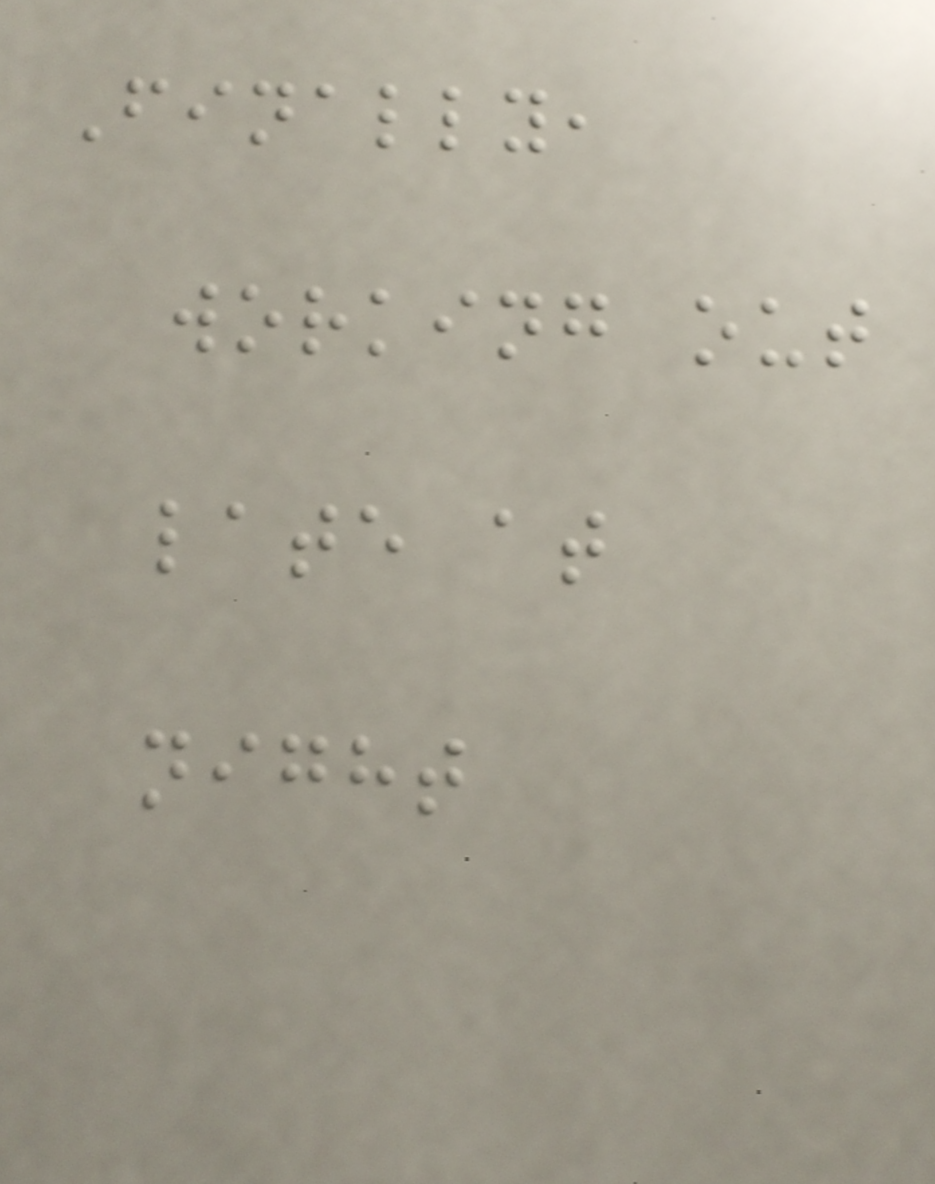Finally,
working out
late at
night
